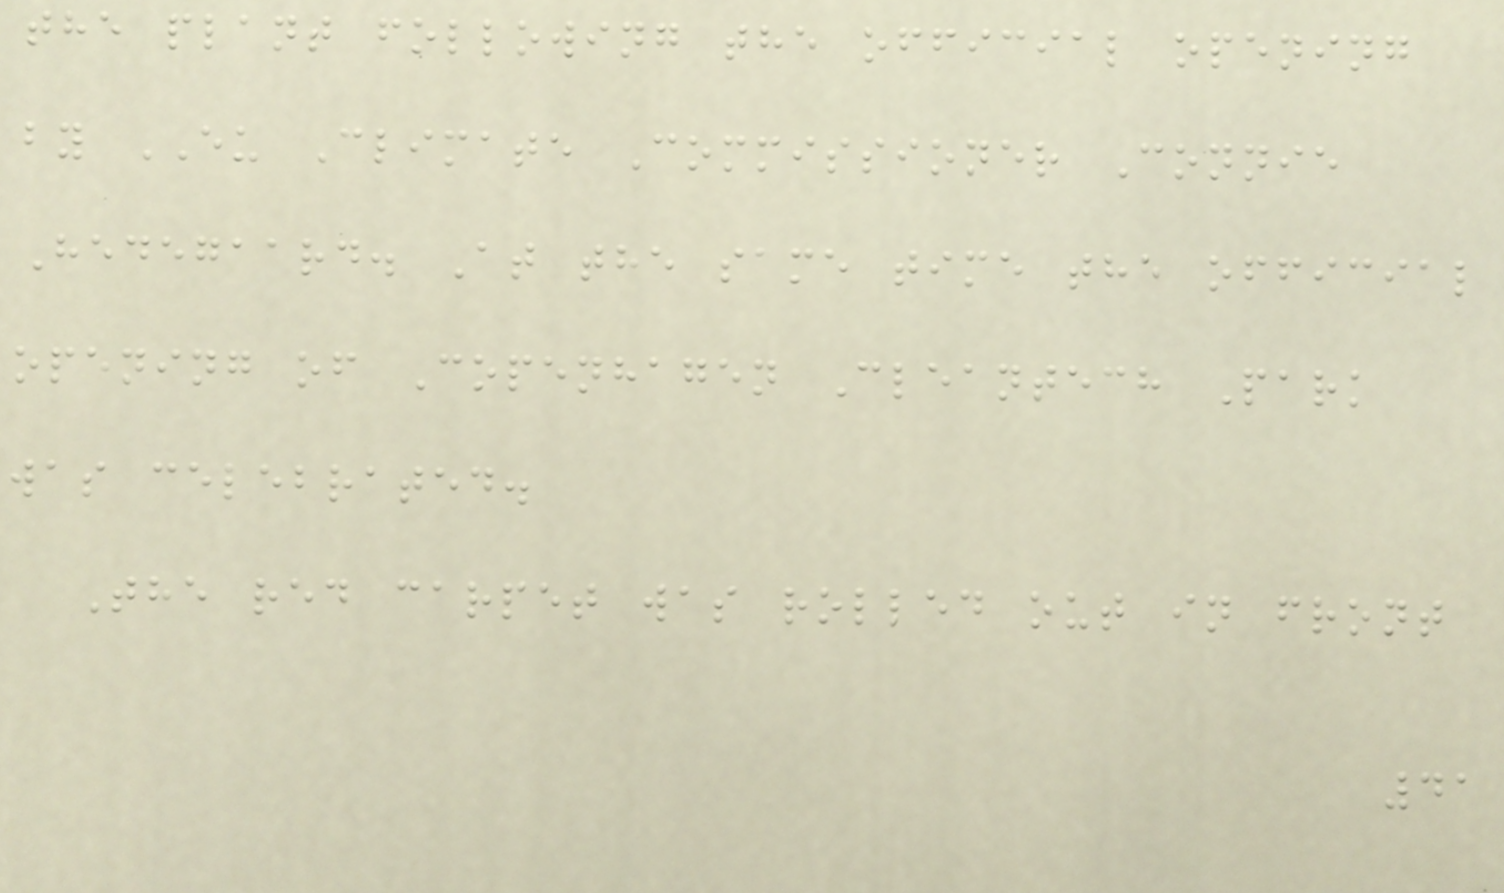the plant following the official opening
by EU Climate Commissioner Connie
Hedegaard. At the same time the official
opening of Copenhagen Cleantech Park
was celebrated.
The red carpet was rolled out in front
41
